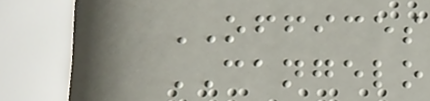OFFICES
CANGELO
